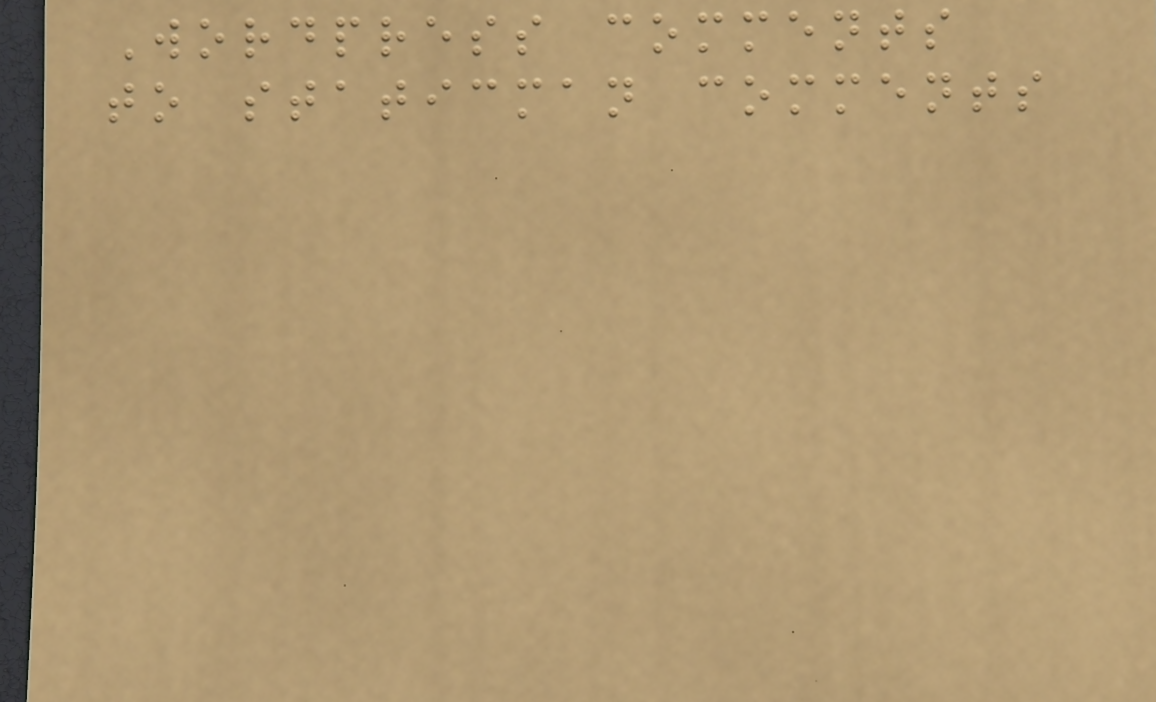Wordpress comments
to staticman comments
